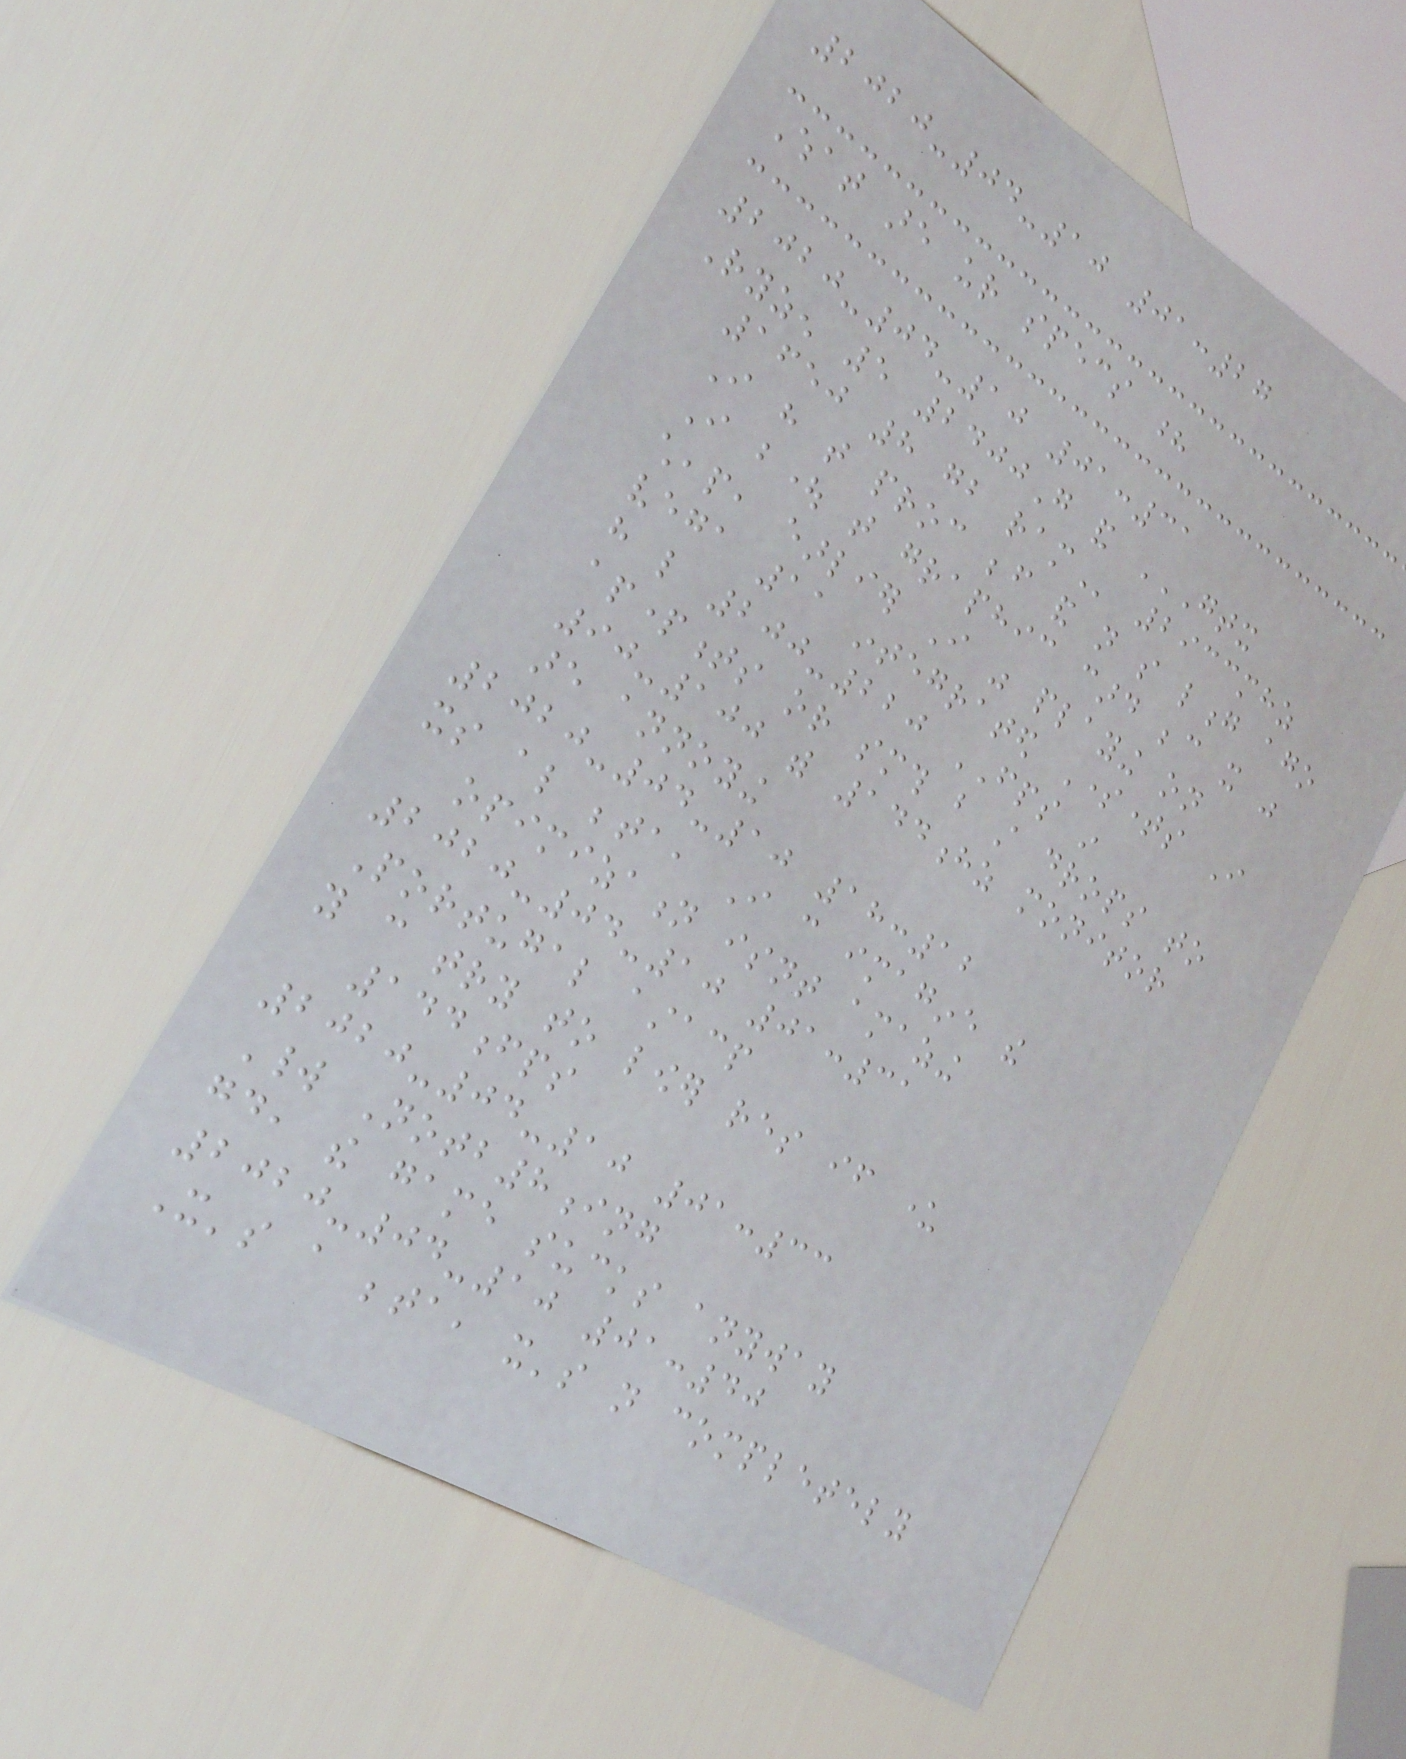2020-04-10 01:27
What are ur specs ?
2020-04-10 01:31
Ryzen 5 2400G and GTX
1650 8 GB RAM 2933mhz
I have that proc before and not so long ago
I bought that graphic card because it was
cheap, earlier I was playing on
vega 11 integrated Sometimes I
have like 200-220 FPS in
appartments or smth but still drops to
90-100 with 144hz monitor
are annoying
2020-04-10 18:12
its also beta, I can imagine the
opimization isnt amazing
2020-04-10 01:31
Portugal astacp
you can try to lower res if under
144fps
2020-04-10 01:33
World Notb8ing
good, the game sucks anyway
2020-04-10 01:40
It's a beta, it's not completely
